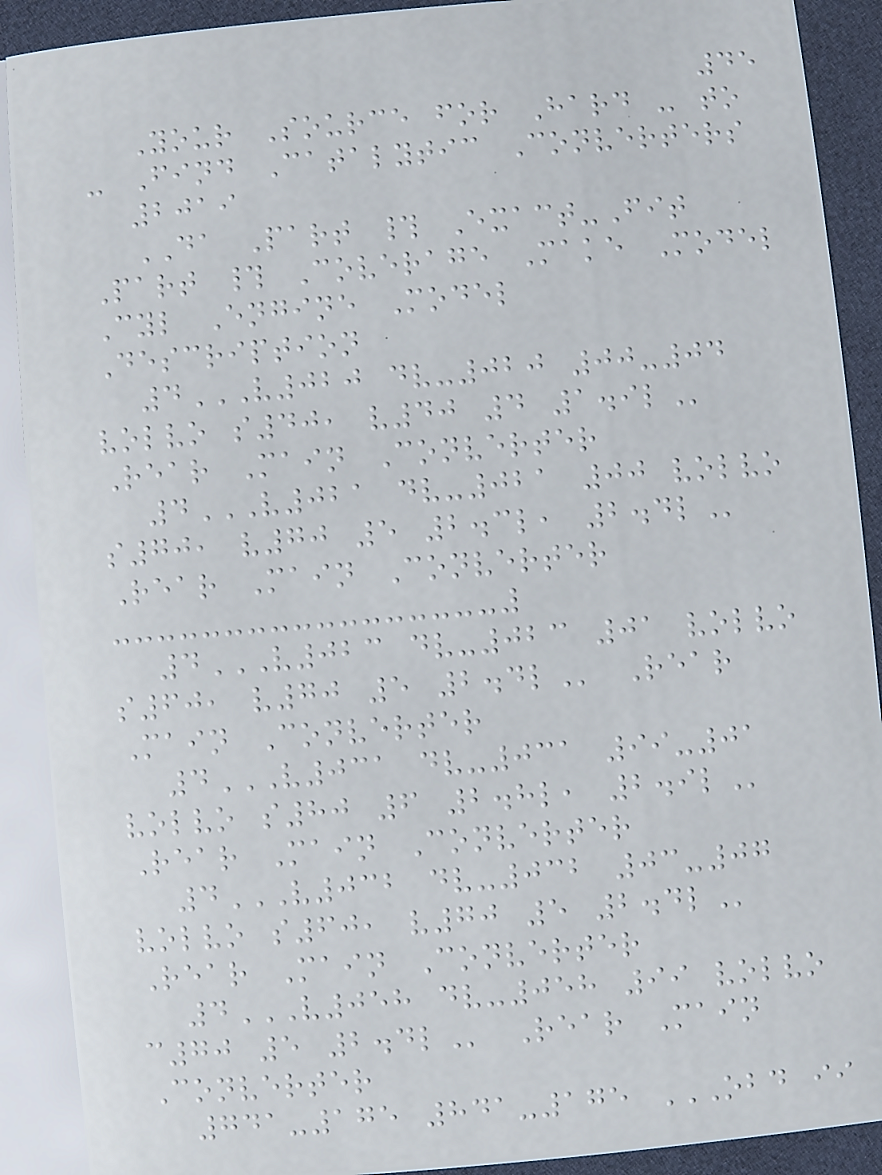45
Your Source for Hard - to
- Find Catalytic Converters
2019
DA Part # Exact-Fit
Part # Coverage Make Model
Cyl Engine Model
Description
4V020 DV-020 00-04
VOLVO S40, V40 4 1.9L
Rear Main Converter
4V021 DV-021 00 VOLVO
S70, V70 5 2.3L, 2.4L
Rear Main Converter
4V023 DV-023 01 VOLVO
S60, V70 5 2.4L Rear
Main Converter
4V031 DV-031 99-01
VOLVO S80 6 2.8L, 2.9L
Rear Main Converter
4V032 DV-032 03-07
VOLVO S60, V70 5 2.4L
Rear Main Converter
4V058 DV-058 99 VOLVO
C70 5 2.4L Rear Main
Converter
741-175 841-175 OBD II
